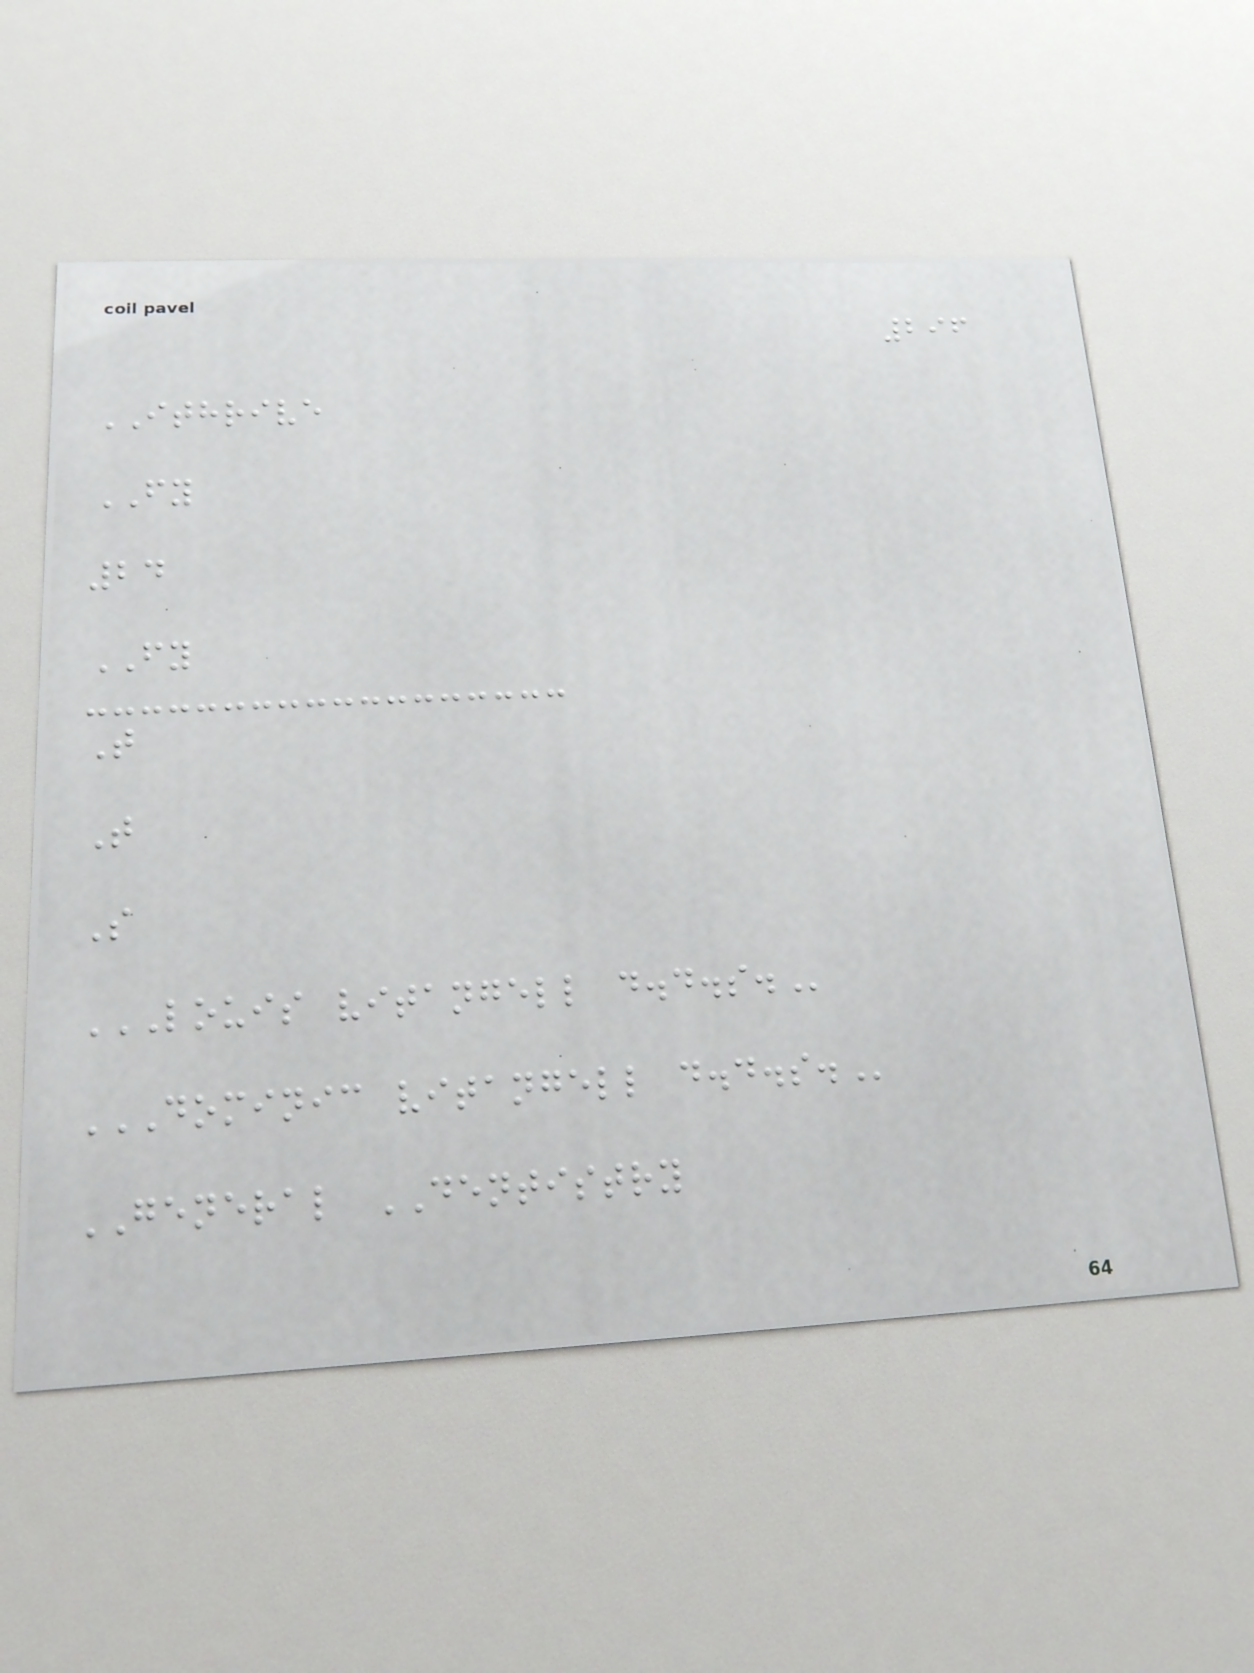296
ITHRIVE
FY
24
FY
T
T
S
LOUIS VITANGELL D.D.S.
DOMINIC VITANGELL D.D.S.
GENERAL DENTISTRY
